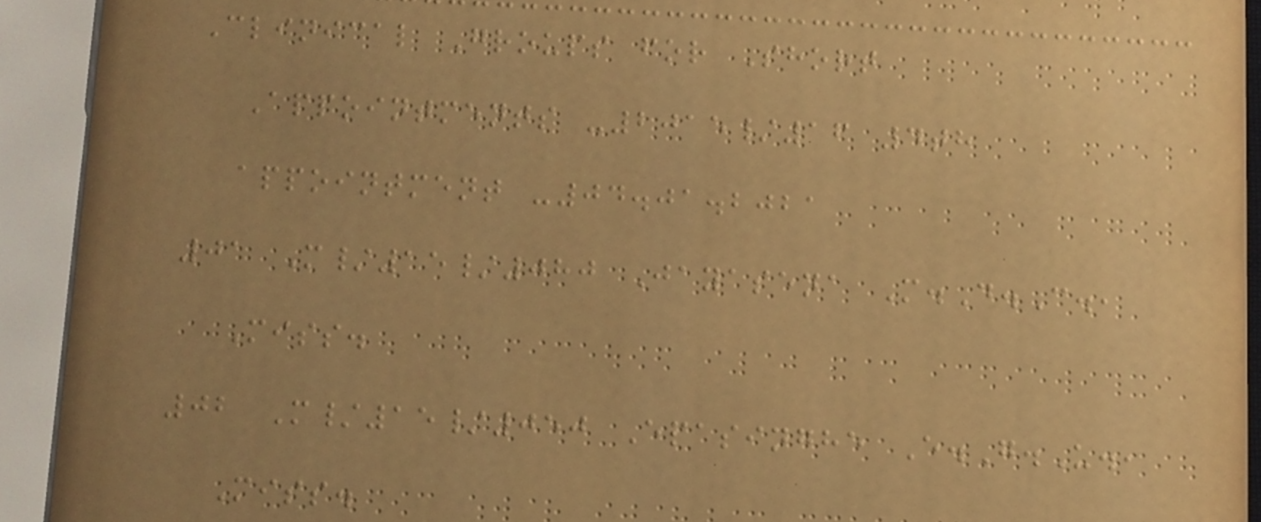Clinical Groups for Short
Appointments -2015/16 4th
appointment -04.01.2021
01 M/15/080 Jayasena M.D.C.,
Miss.
02 M/15/050 Epasinghe E.G.U.,
Miss.
